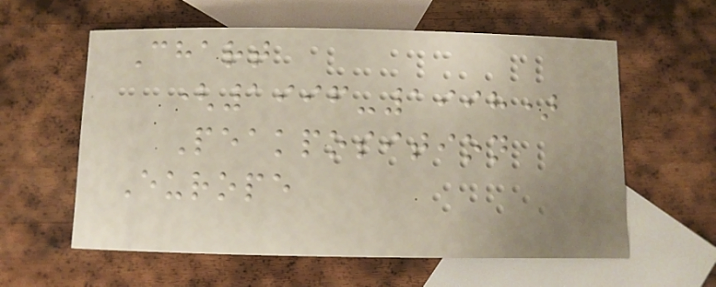Chart
(1996-1998)
Peakposition
Europe
